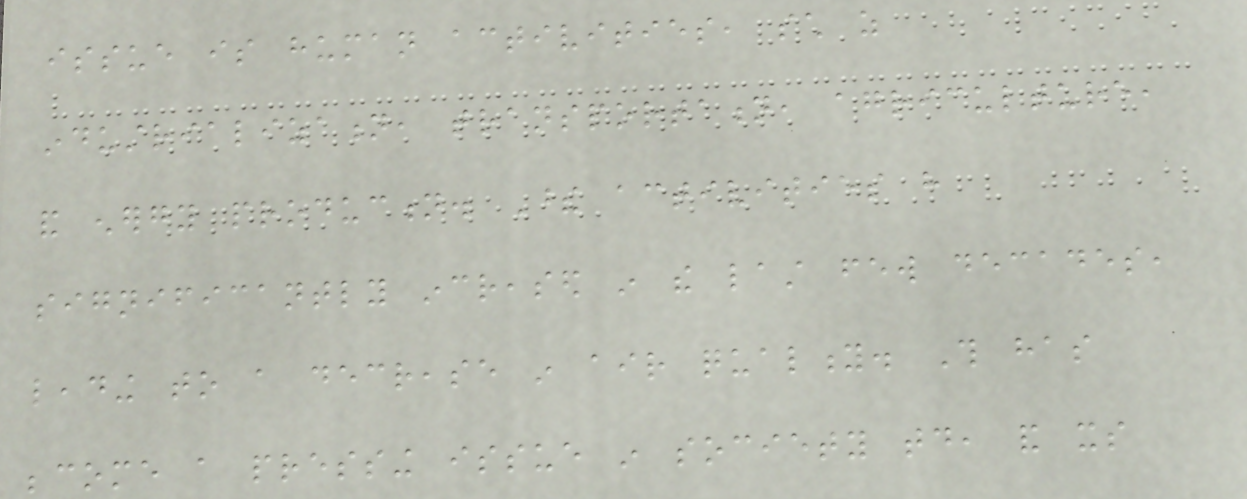issue is human activities, such as
industrialization, transportation, agriculture,
and energy production. These activities have
significantly increased in the last few decades,
leading to a decrease in air quality. This has
become a pressing issue in society today, and its
